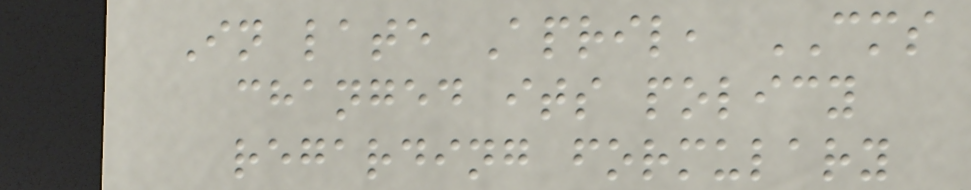In late April, CMS
changed its policy
regarding formulary
